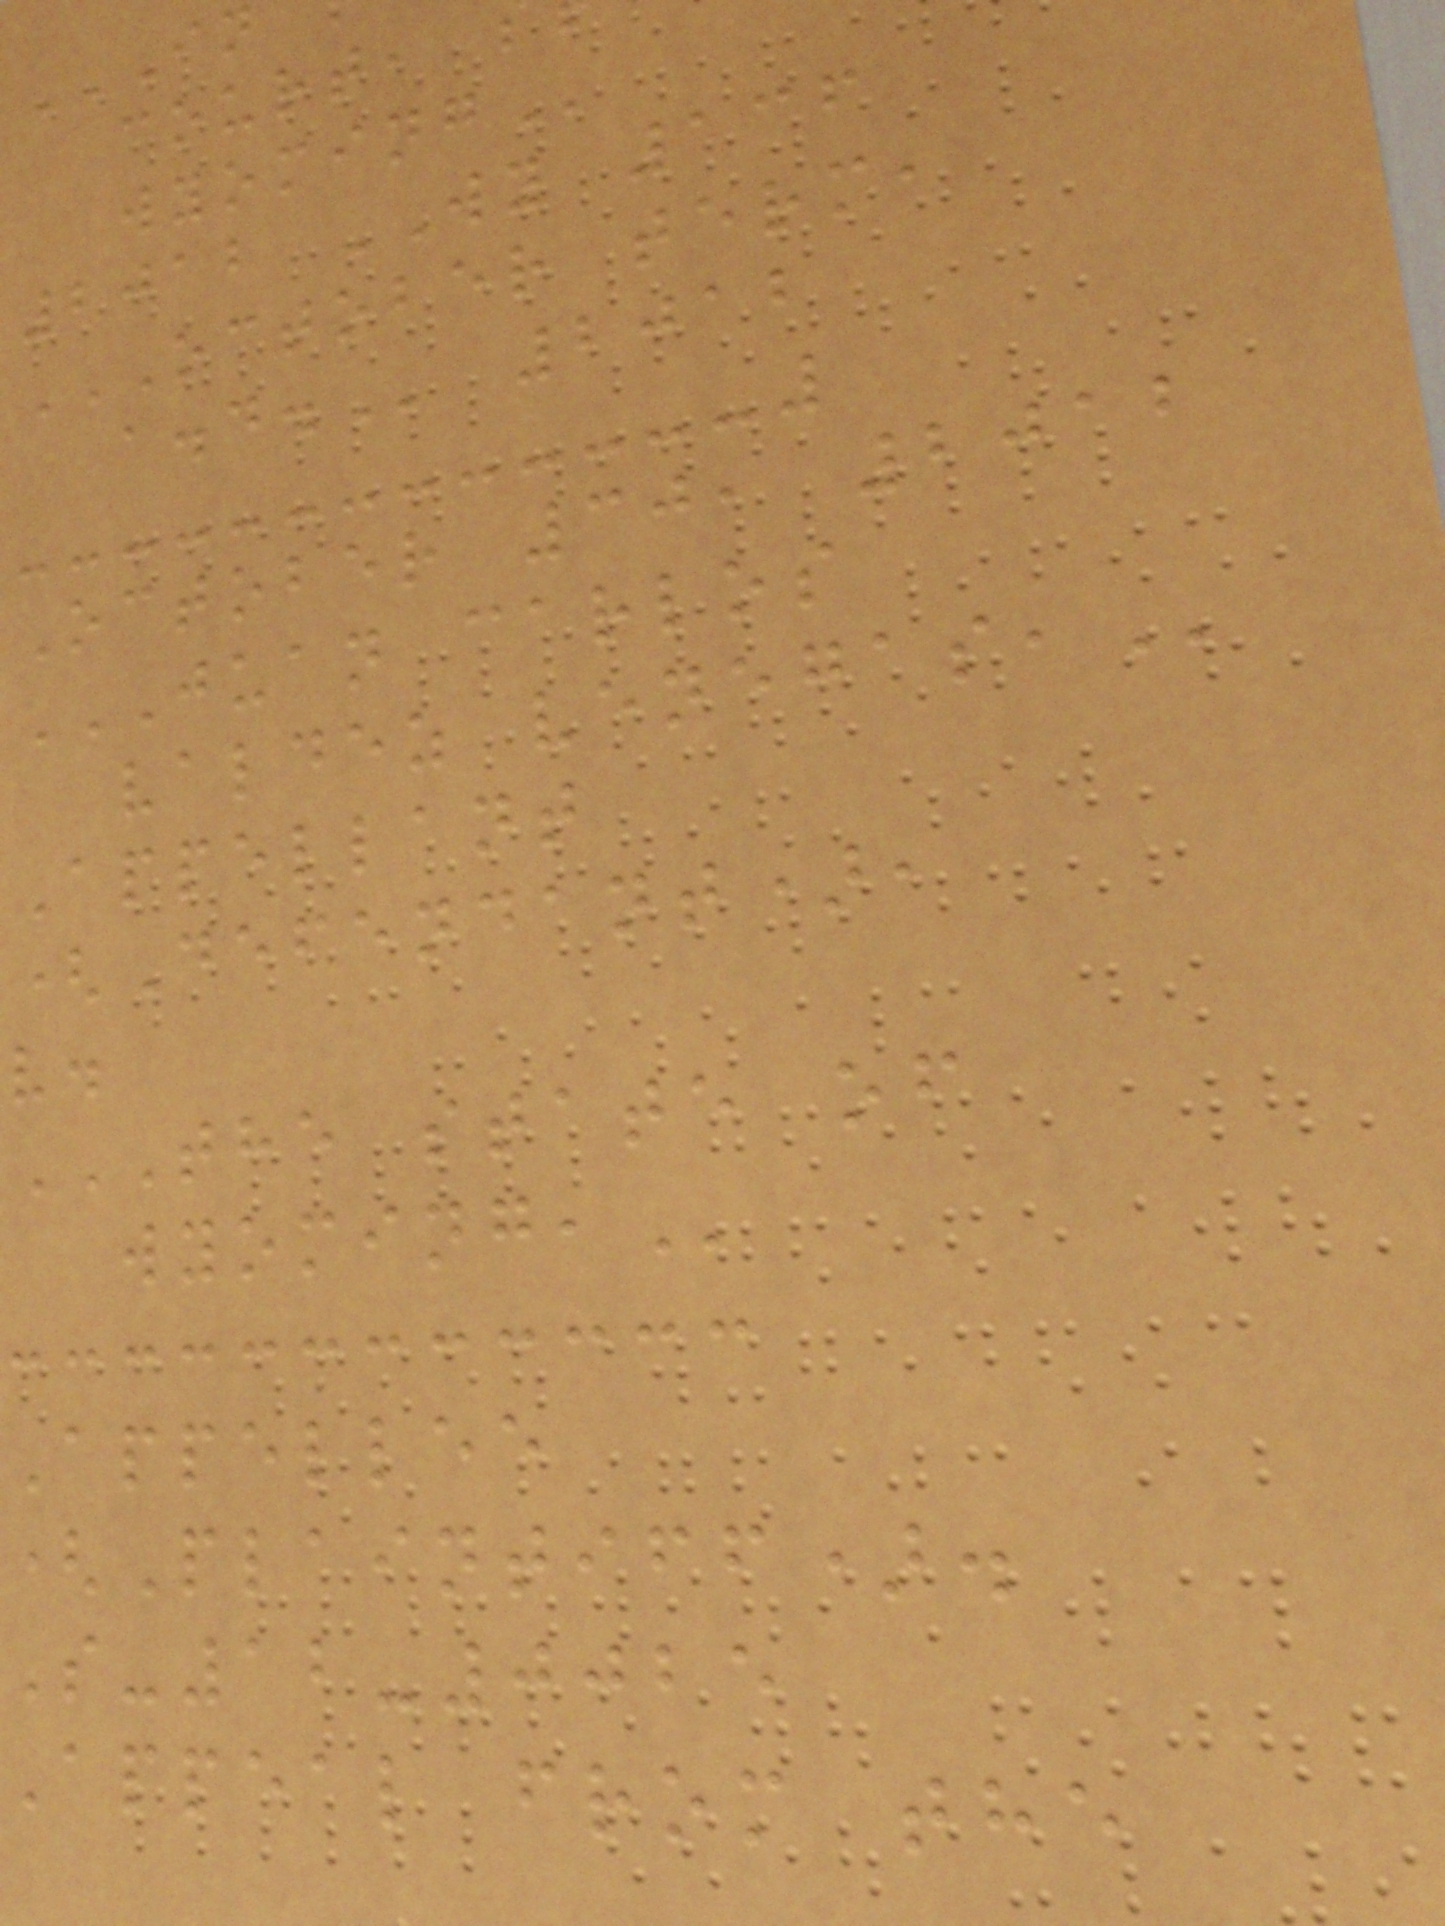court,
2012 WY 136
OCTOBER TERM,
2012
October 30, 2012
JUAN CARLOS
valdez
Appellant
(Defendant),
v.
THE STATE OF
Appellee
(Plaintiff).
S-12-0025
Appeal from the
